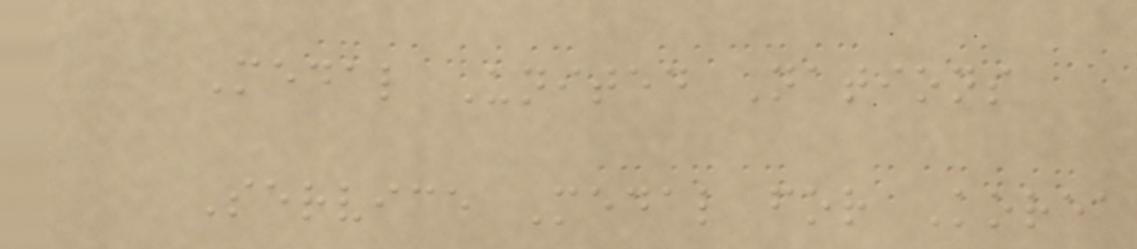Medal United Nations
Service Medal for Korea
